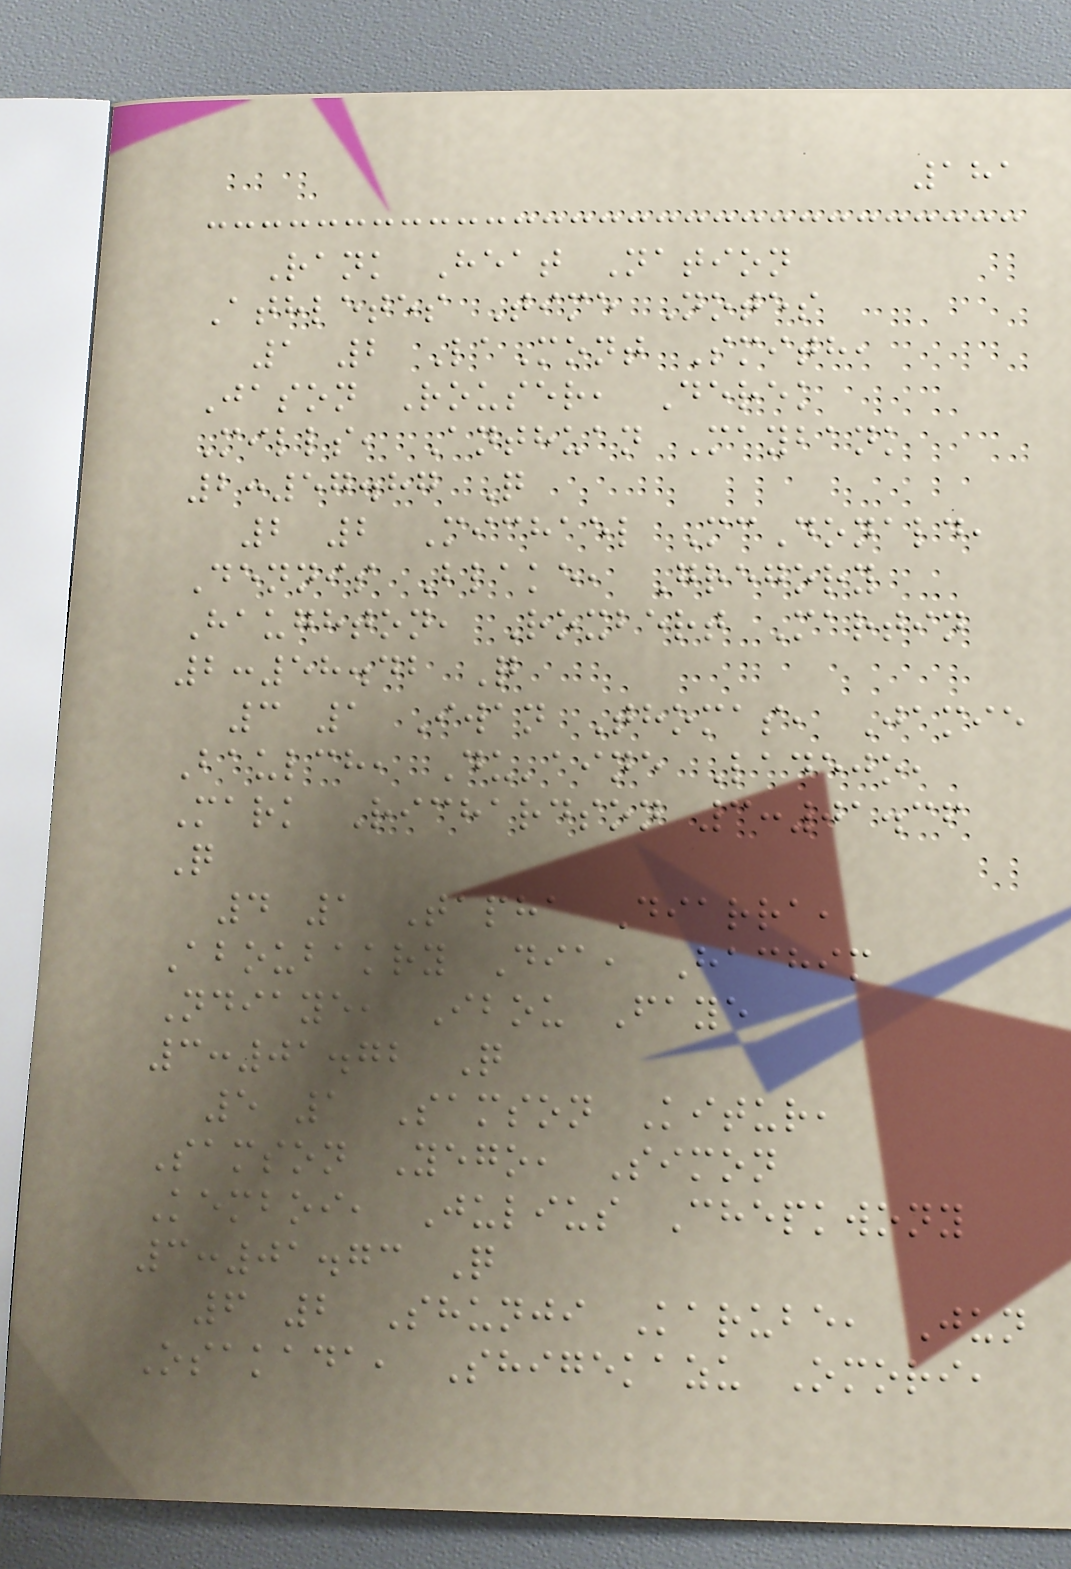181
Rank Heat Nation
Athletes Time Notes
1 2 LaMont Smith,
Jason Rouser, Derek
Mills, Anthuan Maybank
2:57.87 Q
2 2 Michael McDonald,
Dennis Blake, Gregory
Haughton, Roxbert Martin
2:58.42 Q
3 1 Iwan Thomas, Jamie
Baulch, Du'aine Ladejo,
Mark Richardson 3:01.36
Q
4 1 Tapha Diarra,
Aboubakry Dia, Hachim
Ndiaye, Ibou Faye
3:01.72 Q
5 1 Samson Kitur,
Samson Yego, Simon
Kemboi, Julius Chepkwony
3:01.73 Q
6 2 Shunji Karube, Jun
Osakada, Shigekazu Omori,
